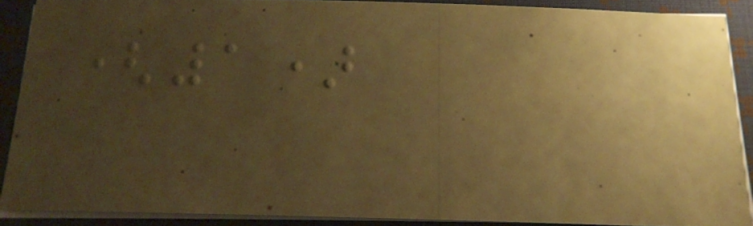(1)
